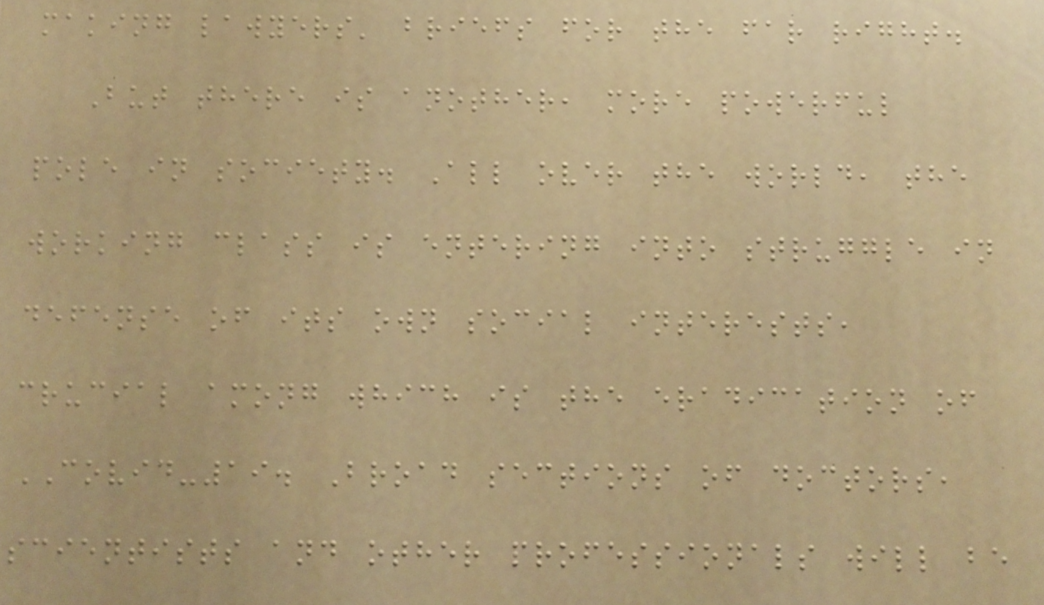making lawyers' briefs for the far right.
But there is another, more powerful
pole in society. All over the world, the
working class is entering into struggle in
defense of its own social interests,
crucial among which is the eradication of
COVID-19. Broad sections of doctors,
scientists and other professionals will be
